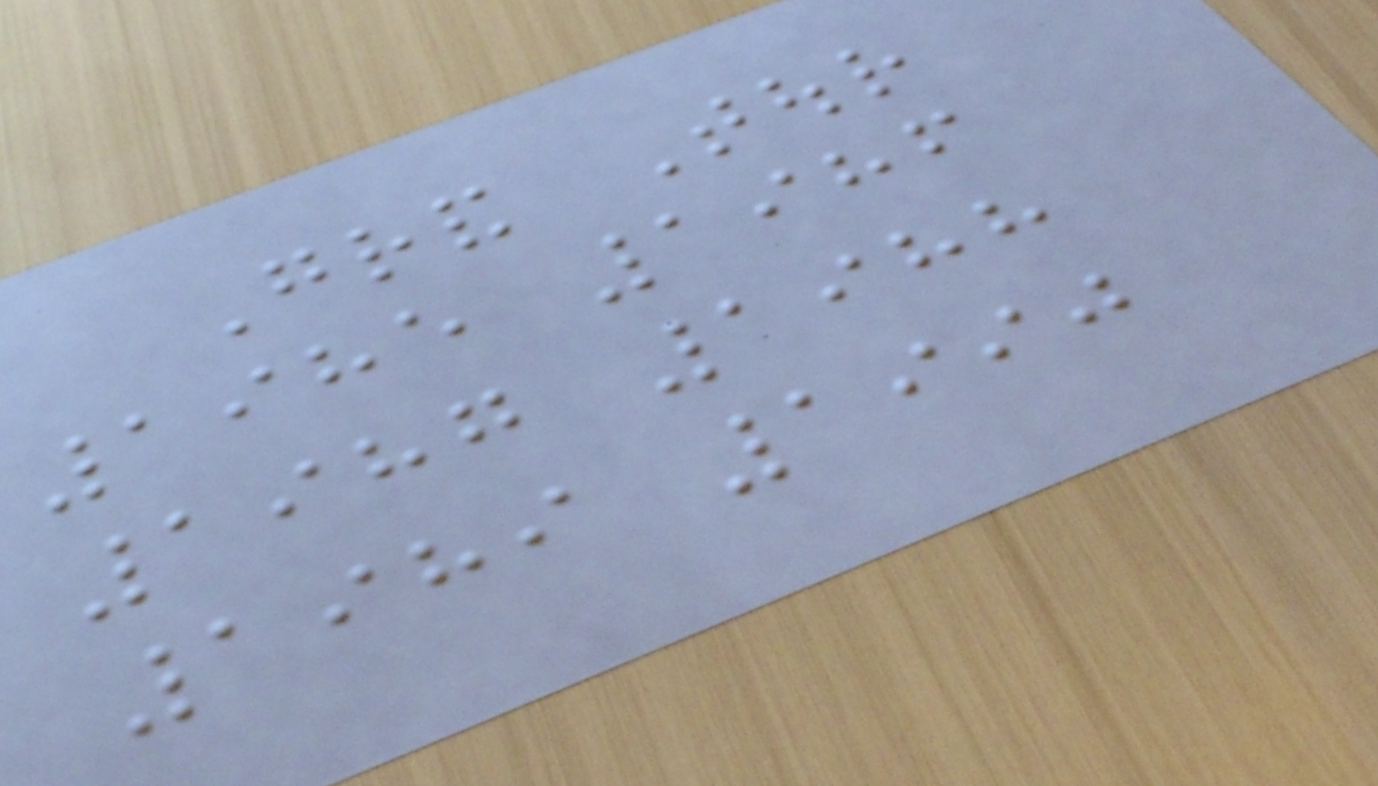Grand Tour
1985 1986
1987 1988
1989 1990
